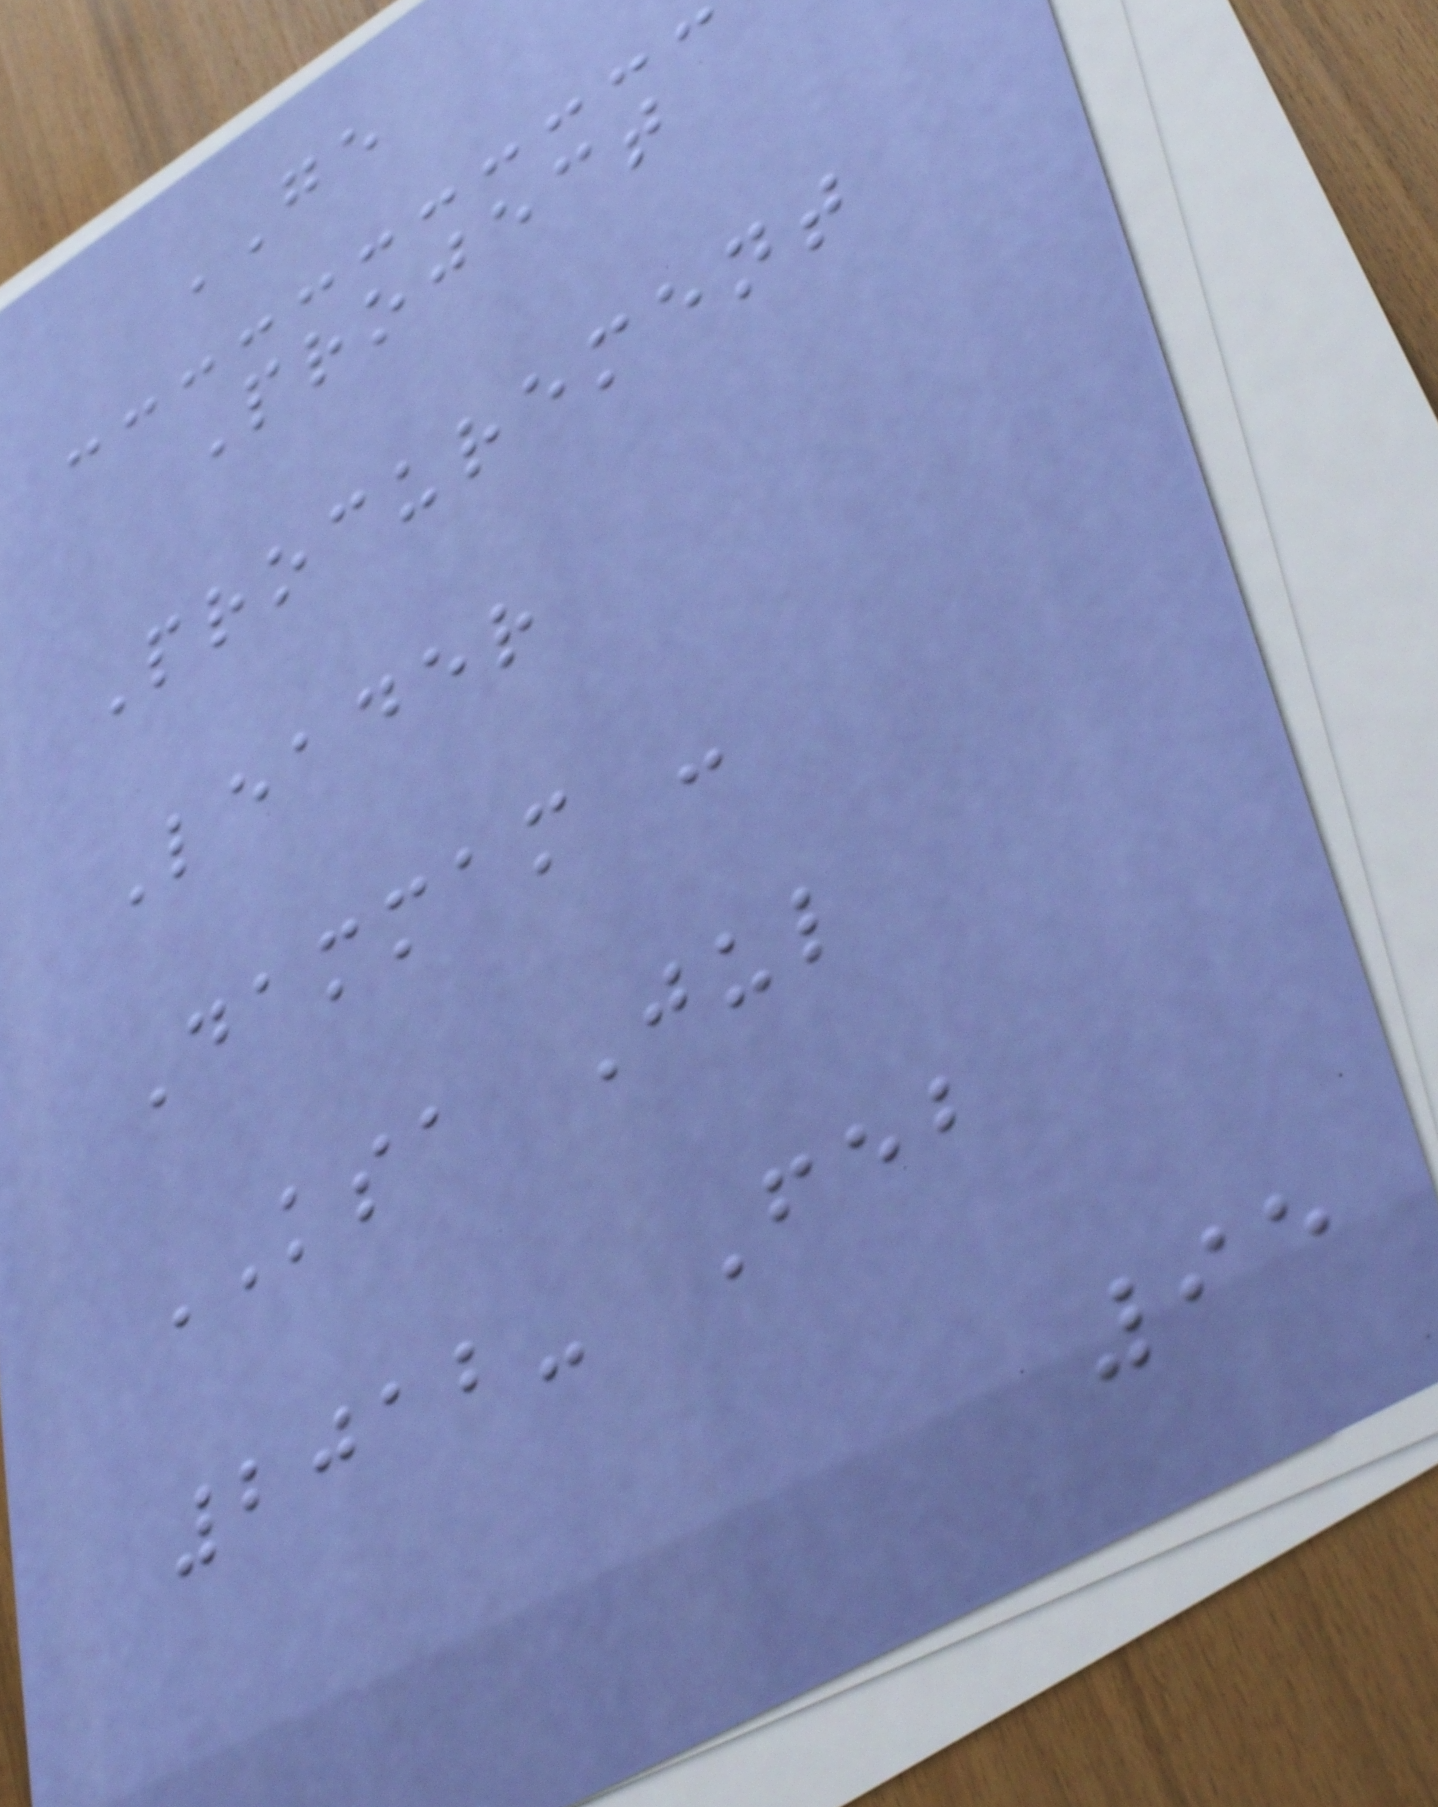GE
Project
Procurement
Leader
Dammam -
KSA Jul
2012- Feb
95
